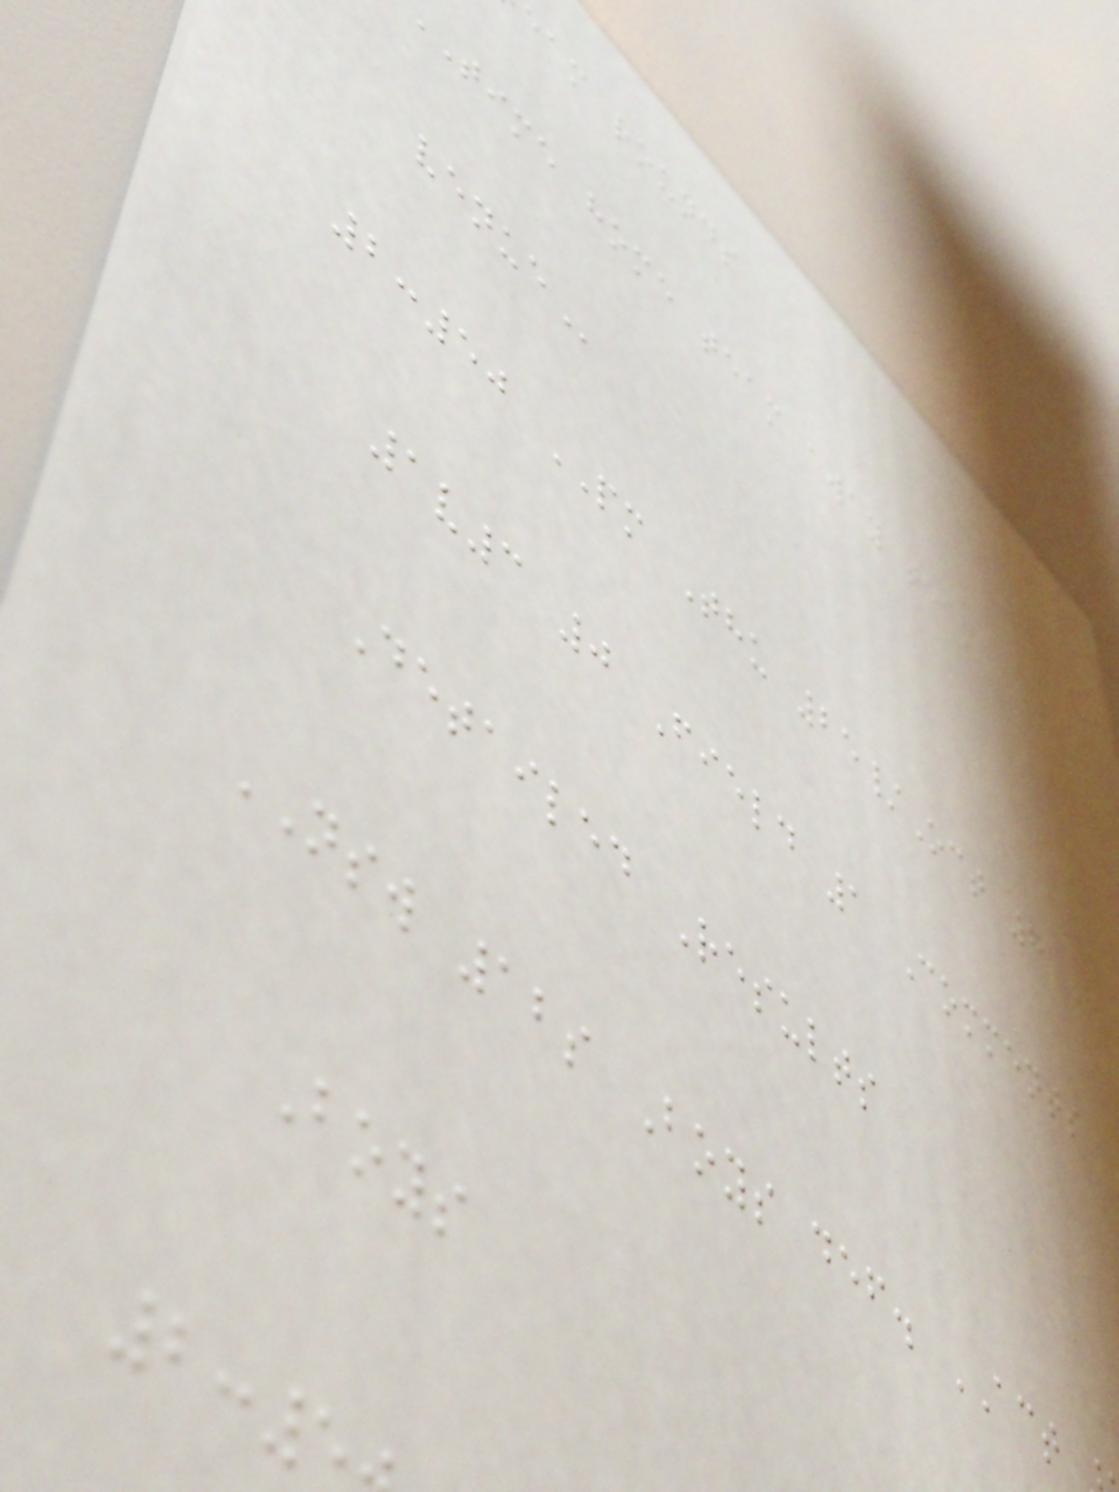eam rounds
time home team away team
2:50 PM Thu 25/Oct 7 R
1v3 0 Field 1 Comments
Detailed Results
NSW 12s Boys def. ACT
Boys
